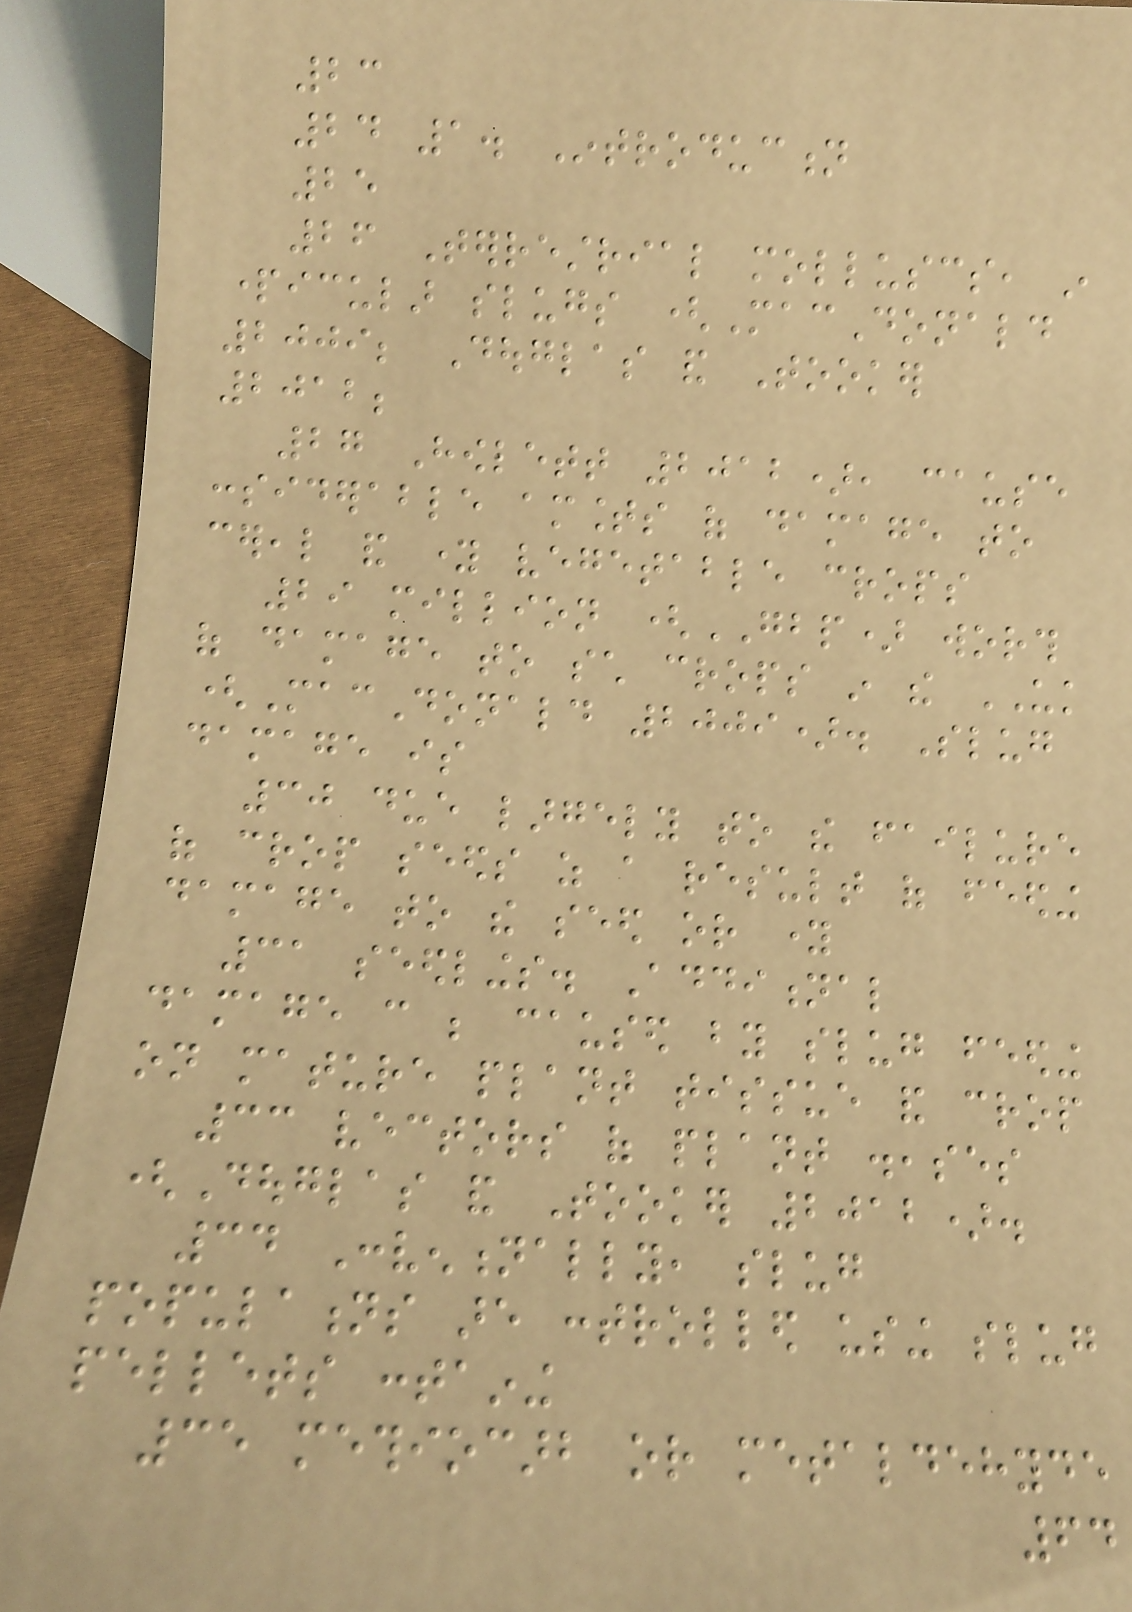23
24 1. Introduction
25
26 Terrestrial molluscs, in
particular slugs (MacDonald
2009; Douglas and Tooker
2012;
27 Howlett 2012), cause
considerable amounts of damage to
cereal and young vegetable crops
29 million (GBP) worth
of damage to such crops in the UK
(MacDonald 2009). Slug
damage is
30 due largely to the failure
of crop seeds as a result of feeding
damage to the seed or young
31 seedlings. Additional
damage can be caused by slug feeding
on mature plant tissue and crop
33 vectors of plant diseases
(Douglas and Tooker 2012).
34 Conventionally, slug
populations are controlled using slug
pellets containing
35 methiocarb or metaldehyde
64
